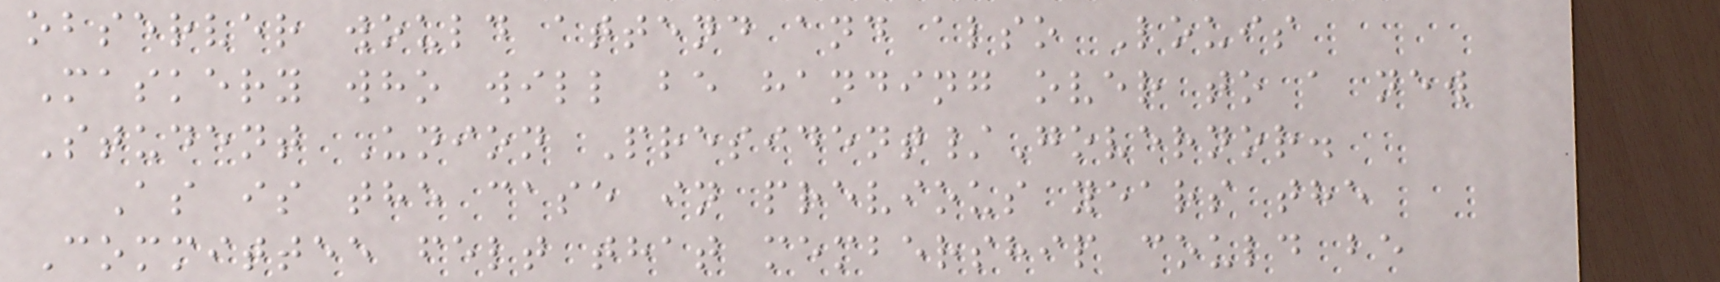observer would attend and also Louis
Maskery who will be handing over to a new
Student Union President/Governor.
As is the case in previous years the
Committee felt that membership could be
